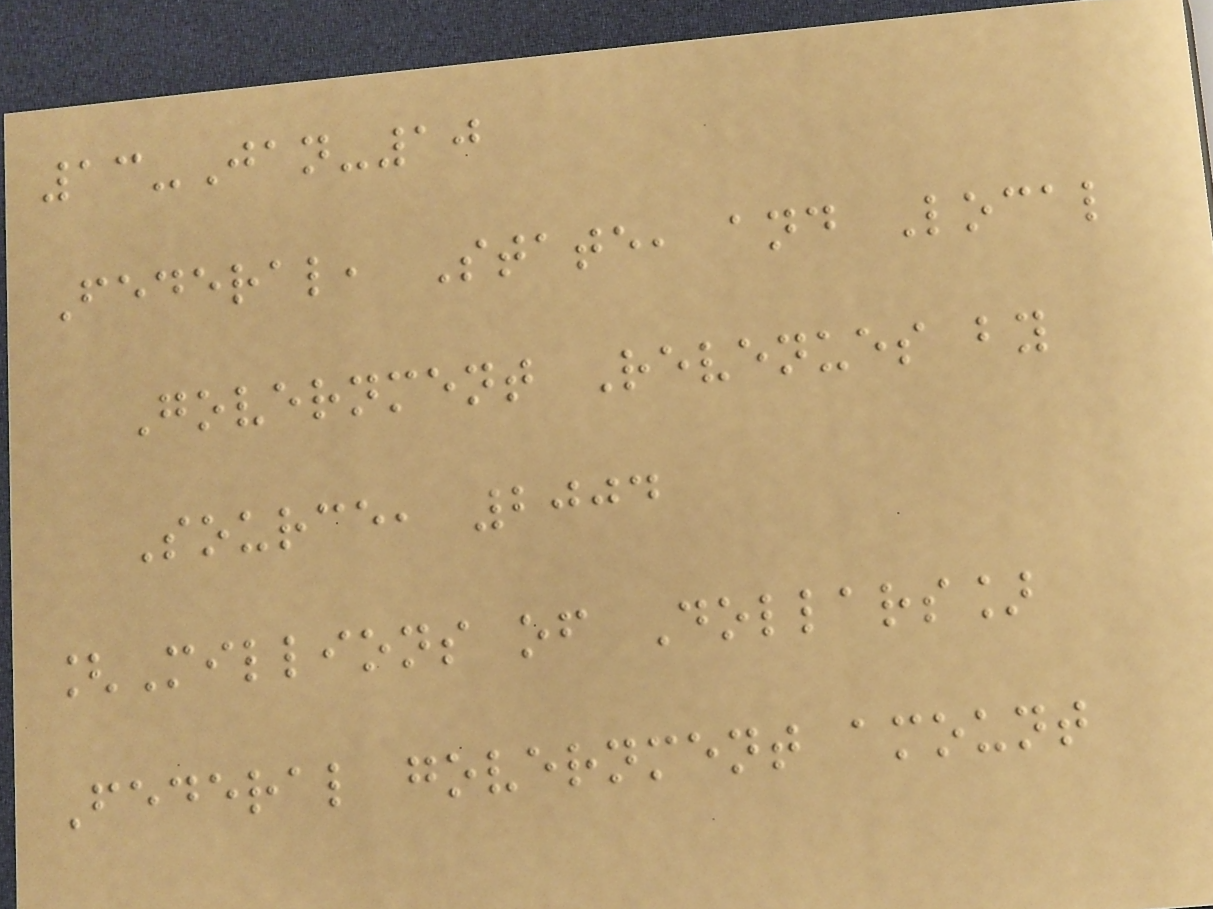13-Jan-10
Federal, State, and Local
Government Revenues by
Source, 2004
[Millions of Dollars]
Federal government amount
